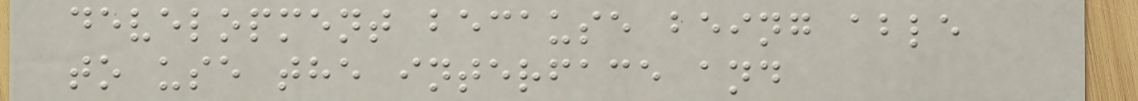development because being able
to use the interface and
